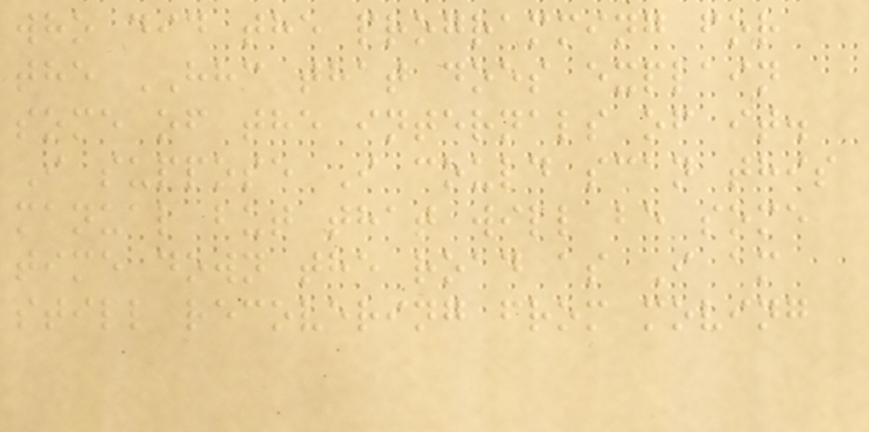who did the programming for
the HHC that does explain
some of the internals of it.
I suppose I could scan this
manual but that will be some
time down the road as I am
still recovering from moving
